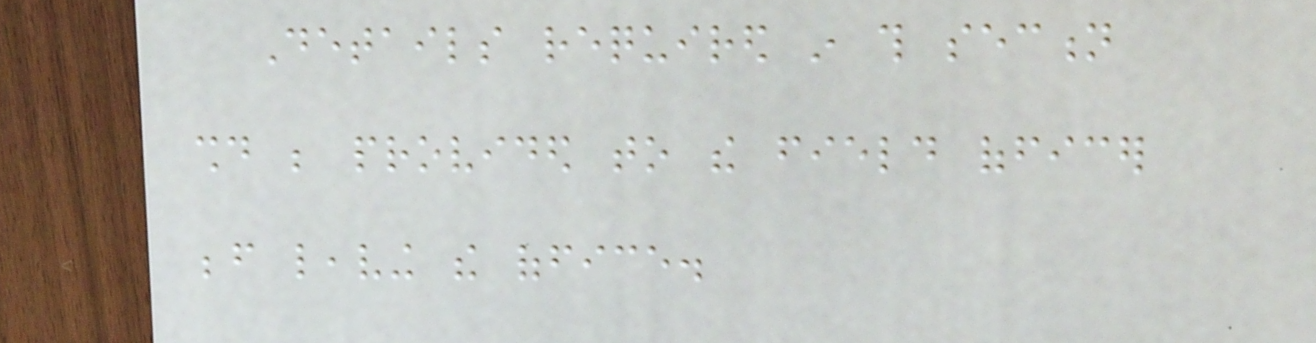Details required in this section
should be provided to the field officer
before leaving the office.
